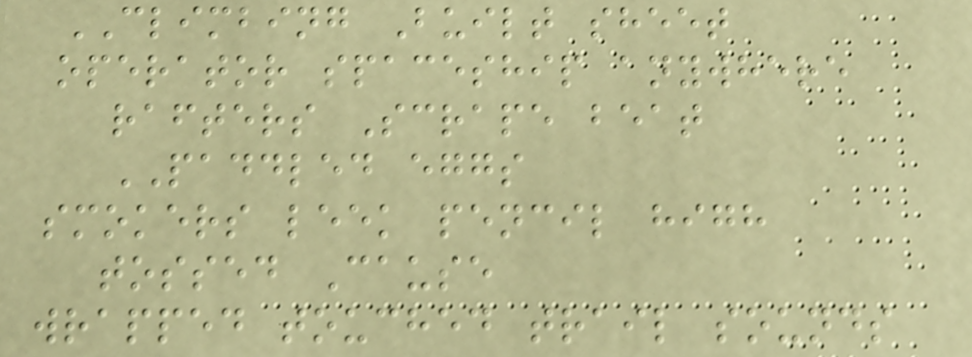CLIMBING Built sheet
operator spaceship anywhere
rafters Scrape beat
PADDLED eggs
smokers leek pencil high
tossed Cause
wrapped touched trail sounds
